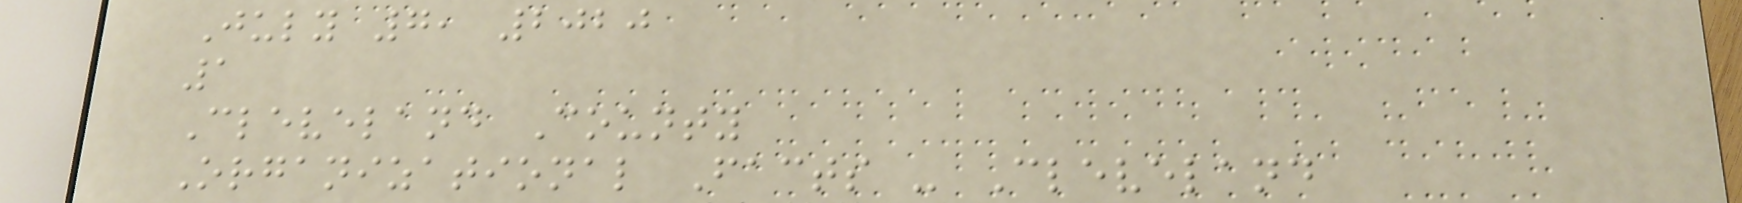July 7, 2020
1
Cleveland County
Organizational Facts - Cleveland
